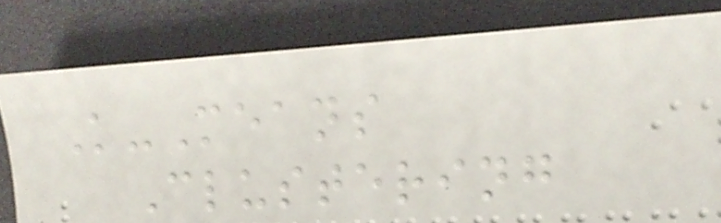K-Means
Clustering
